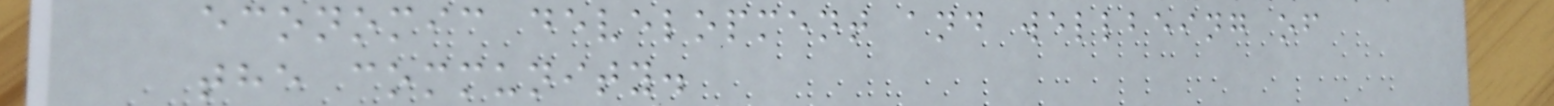economic development and wellbeing of
the community.
